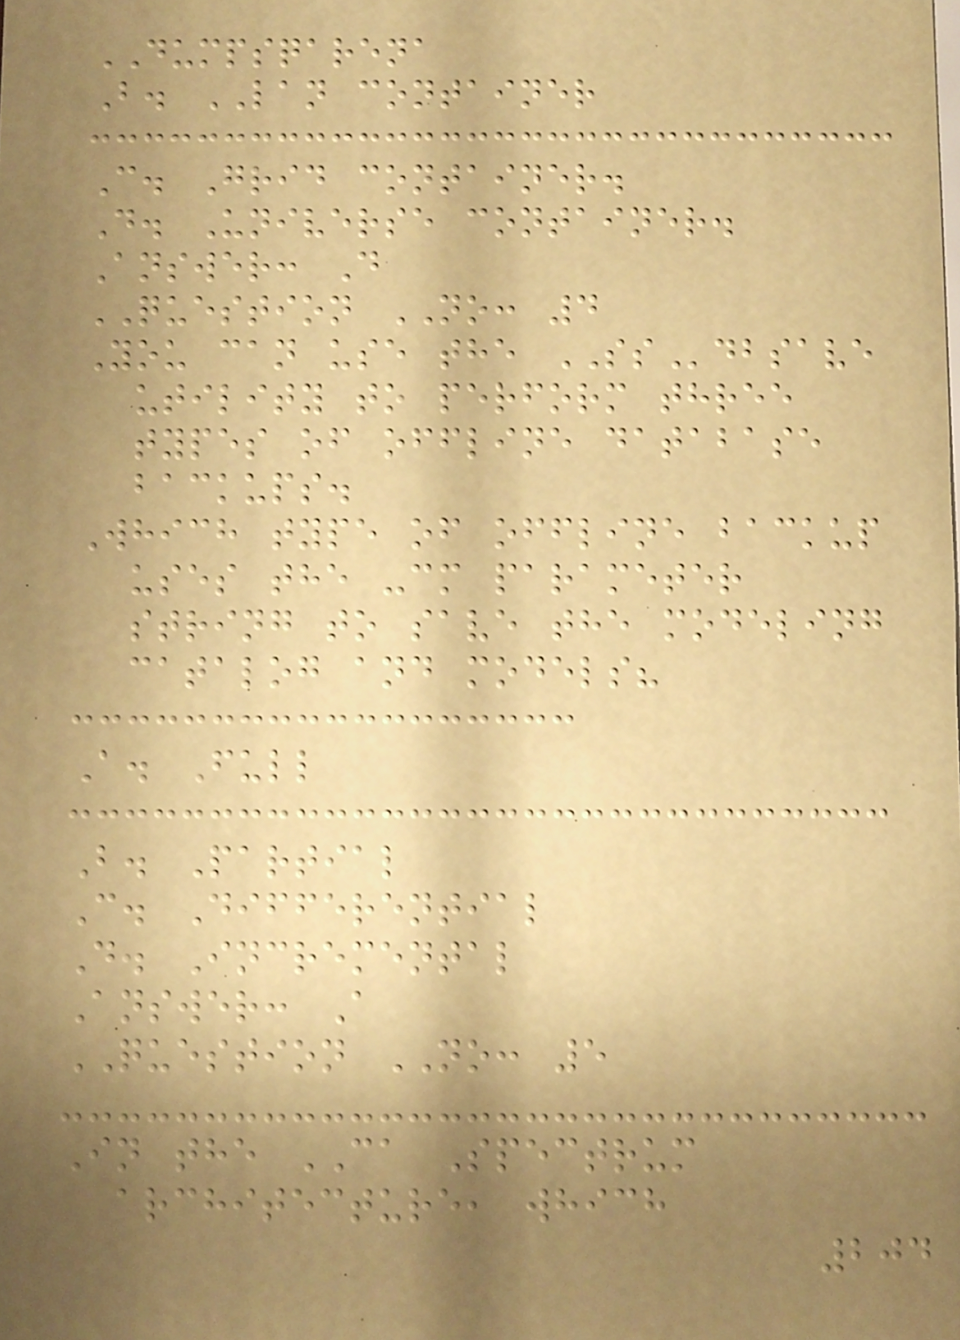DUMPSQARENA
B. LAN container
C. Grid container.
D. Universe container.
Answer: D
QUESTION NO: 4
You can use the SSdbsave
utility to perform three
types of offline database
backups.
Which type of offline backup
uses the -cm parameter
string to save the modeling
catalog and models?
A. Full
B. Partial
C. Differential
D. Incremental
Answer: A
QUESTION NO: 5
In the CA Spectrum
architecture, which
204
